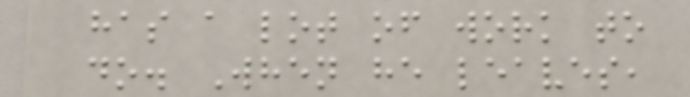has a lot of work to
do. When he leaves,
